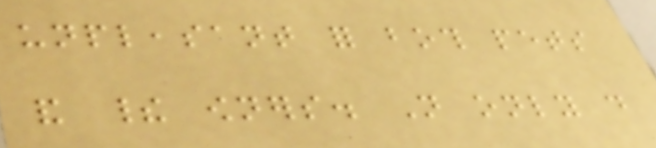unpleasant for both pets
and their owners. Not only do
